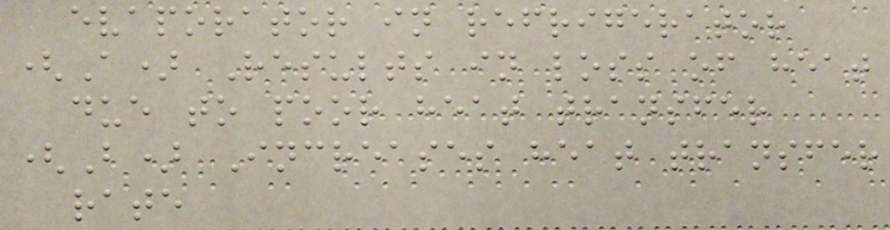evaporator in refrigerator
(A) Results in loss of heat
due to poor heat transfer
(B) Increases heat transfer
rate
